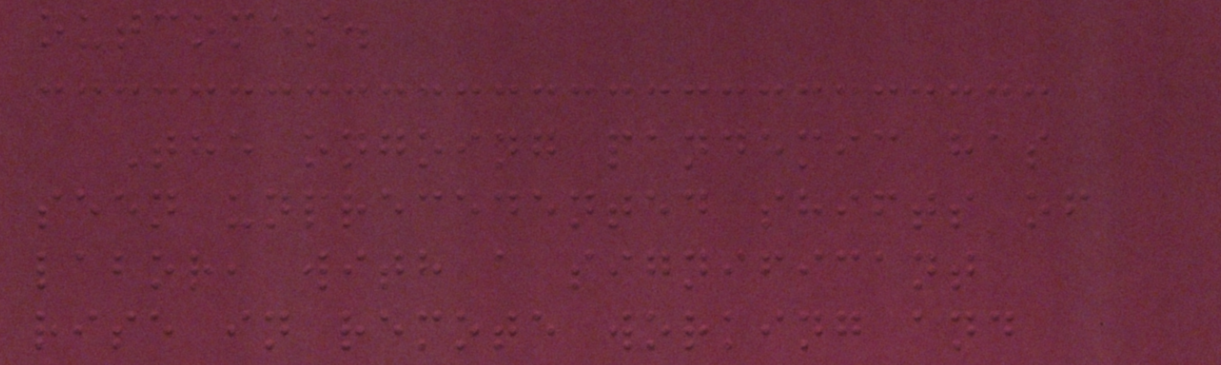outcomes.
The ongoing pandemic has
seen unprecedented shifts of
labor, with a significant
rise in remote working and
